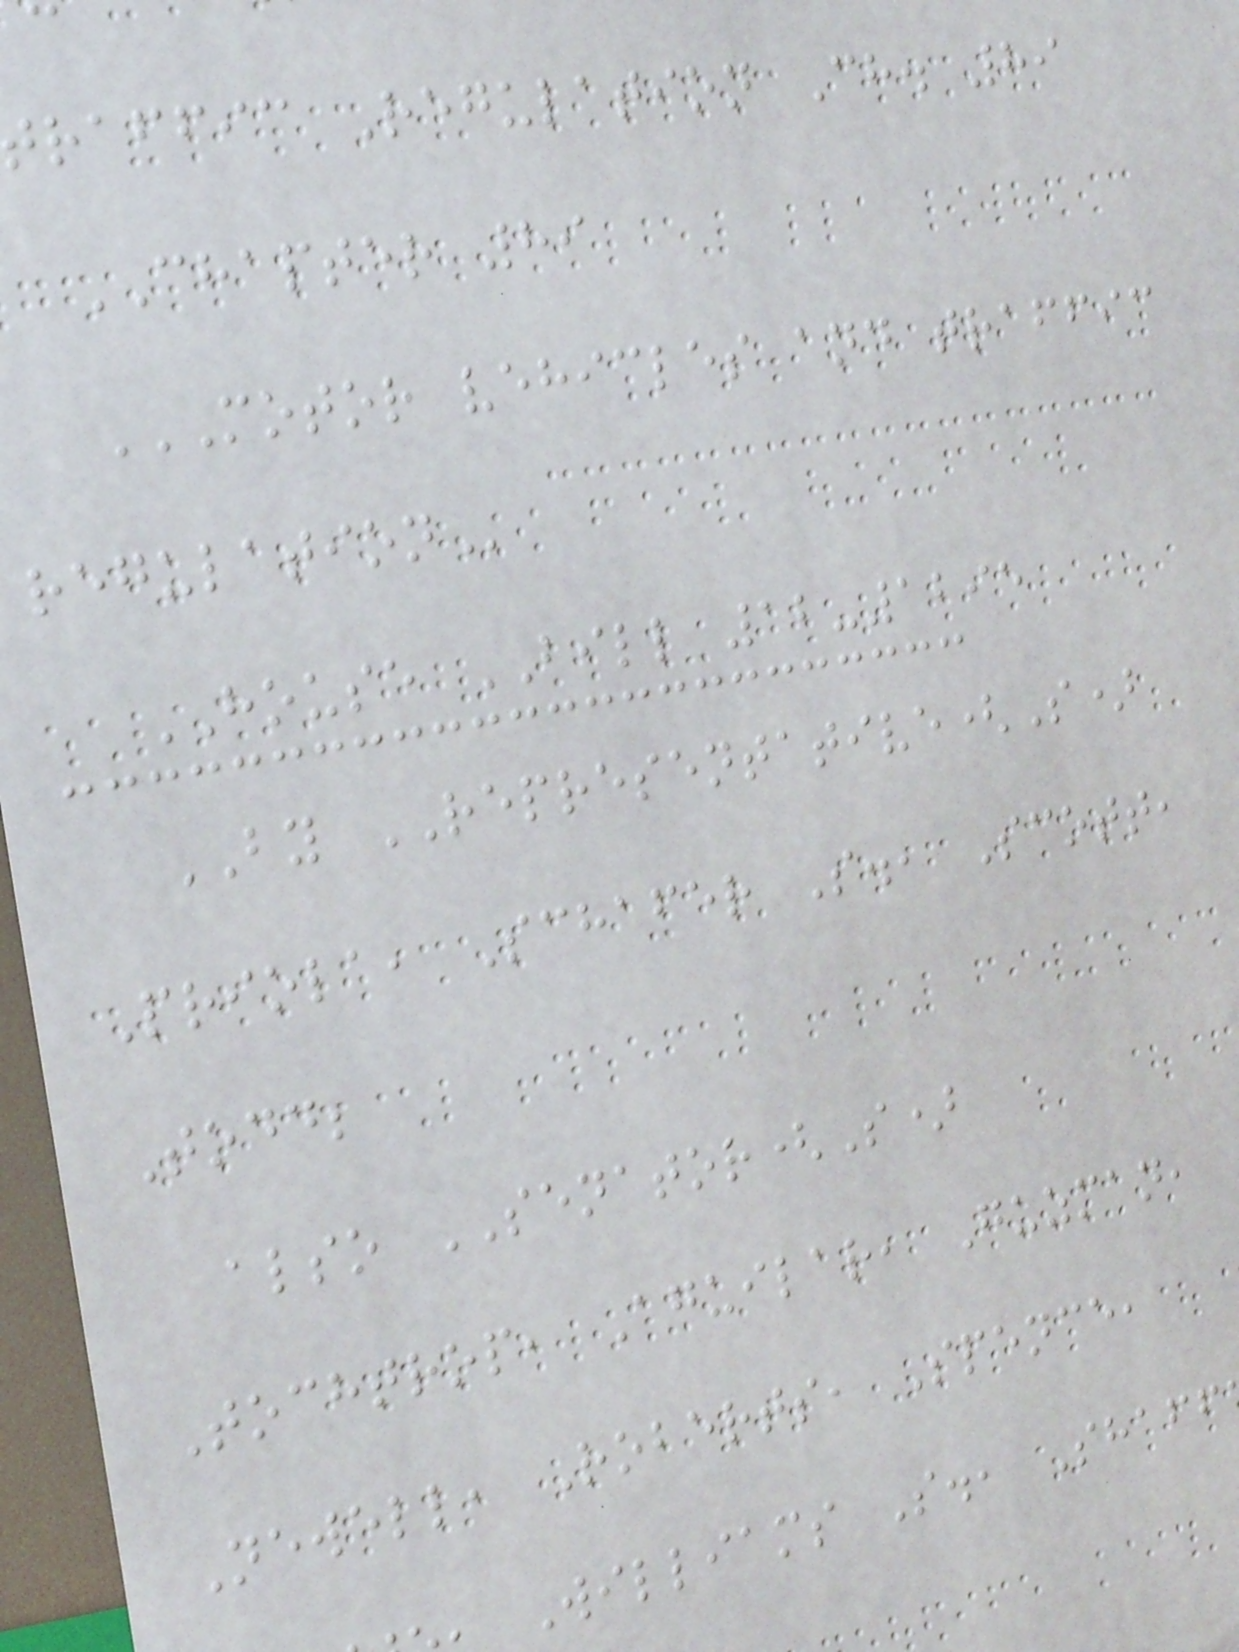raffic Regulation Ch. 89
CHAPTER 89
MOTOR VEHICLES AND TRAFFIC
HOUSE BILL 12-1295
BY REPRESENTATIVE(S)
Priola, Schafer S., Scott,
Todd;
also SENATOR(S)
Tochtrop, Aguilar, Guzman,
Newell, Roberts, Spence,
Williams S., Shaff
